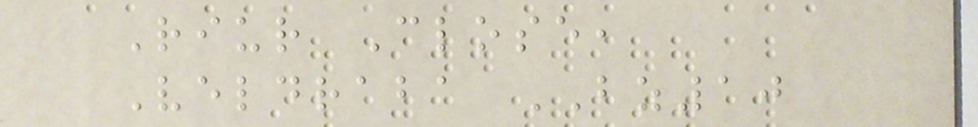Riur Close,
Veldraba BZ10
